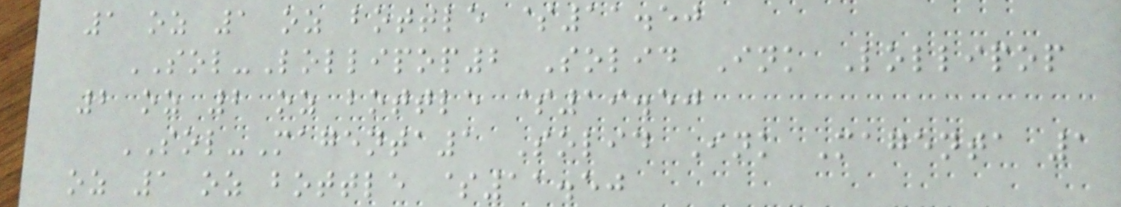1 oz 1 oz bottle $11.50
SOL-Lollipop2 Solid Ink Lollipop
2 oz 2 oz bottle $19.50
SOL-Magenta1 Solid Ink Magenta 1
oz 1 oz bottle $11.50
